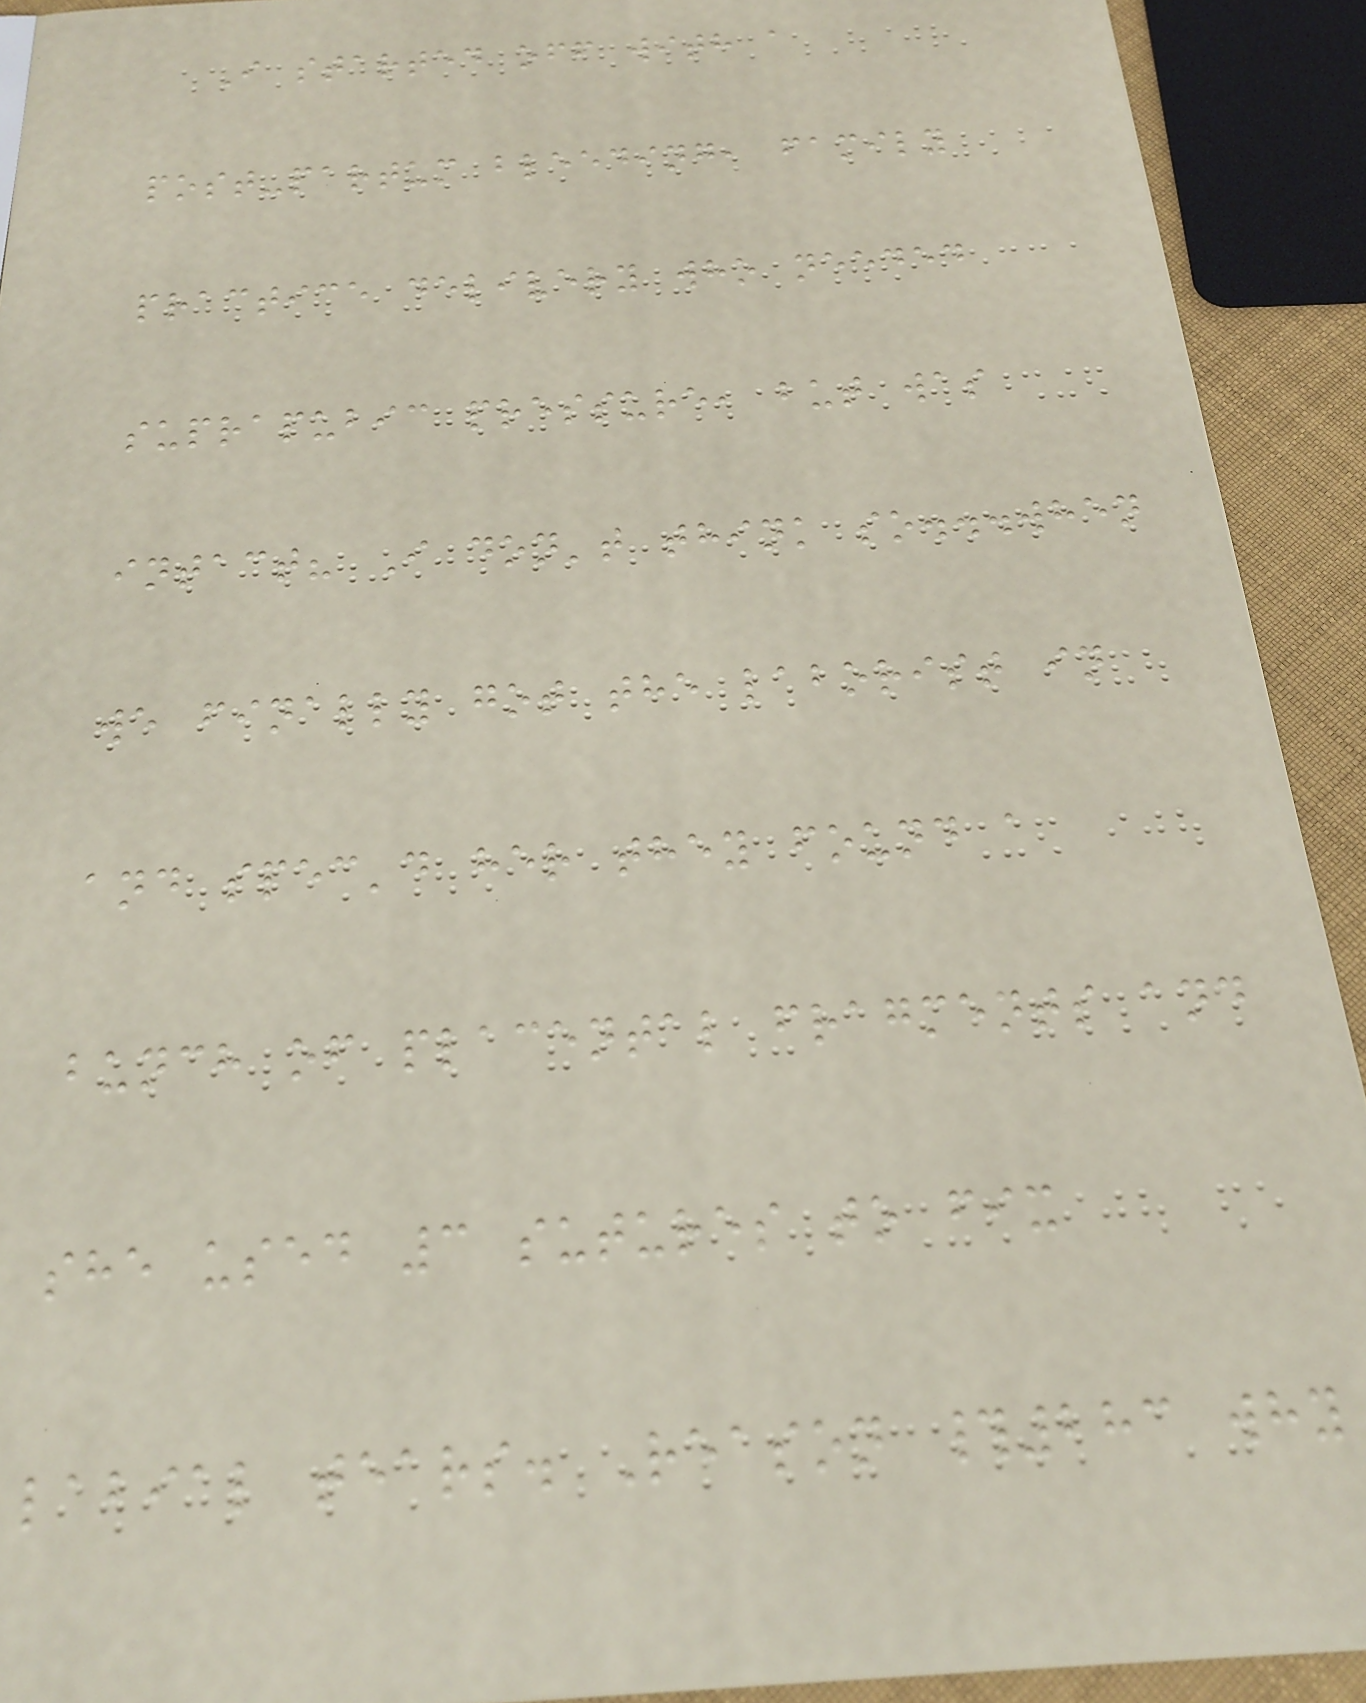I started off with a
post-partum bleeding, family
practice delivery who needed
suprapubic pressure, but was
intact? I don't think so...when
we finally got the laborist in
and spec'd her they found a
bunch of placental fragments and
she used 3 sutures to fix
labial tears. Reason #283 why
